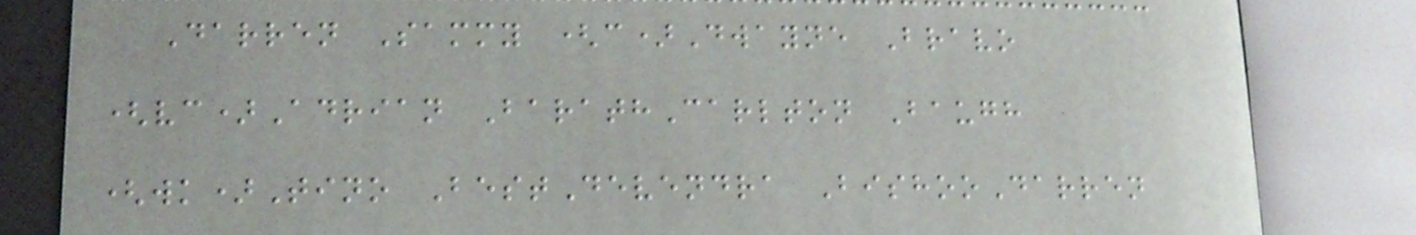Darren Sammy (c)Dwayne Bravo
(vc)Adrian BarathCarlton Baugh
(wk)Tino BestDevendra BishooDarren
